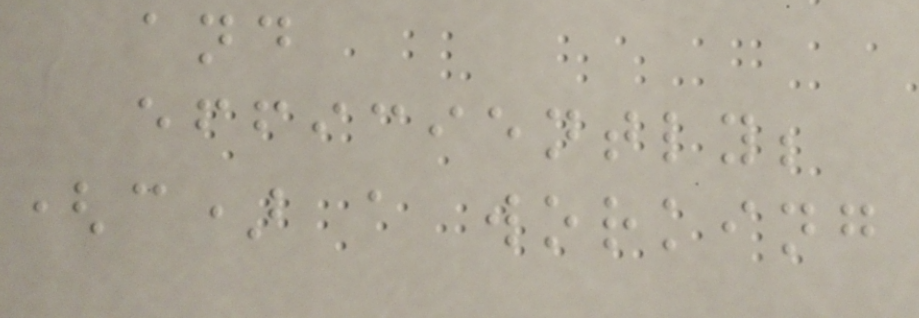and
efficiently;
(c) a working
